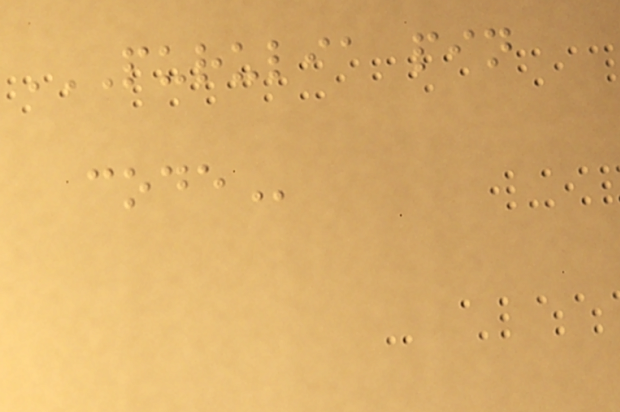PURULIA PIN
CODE
